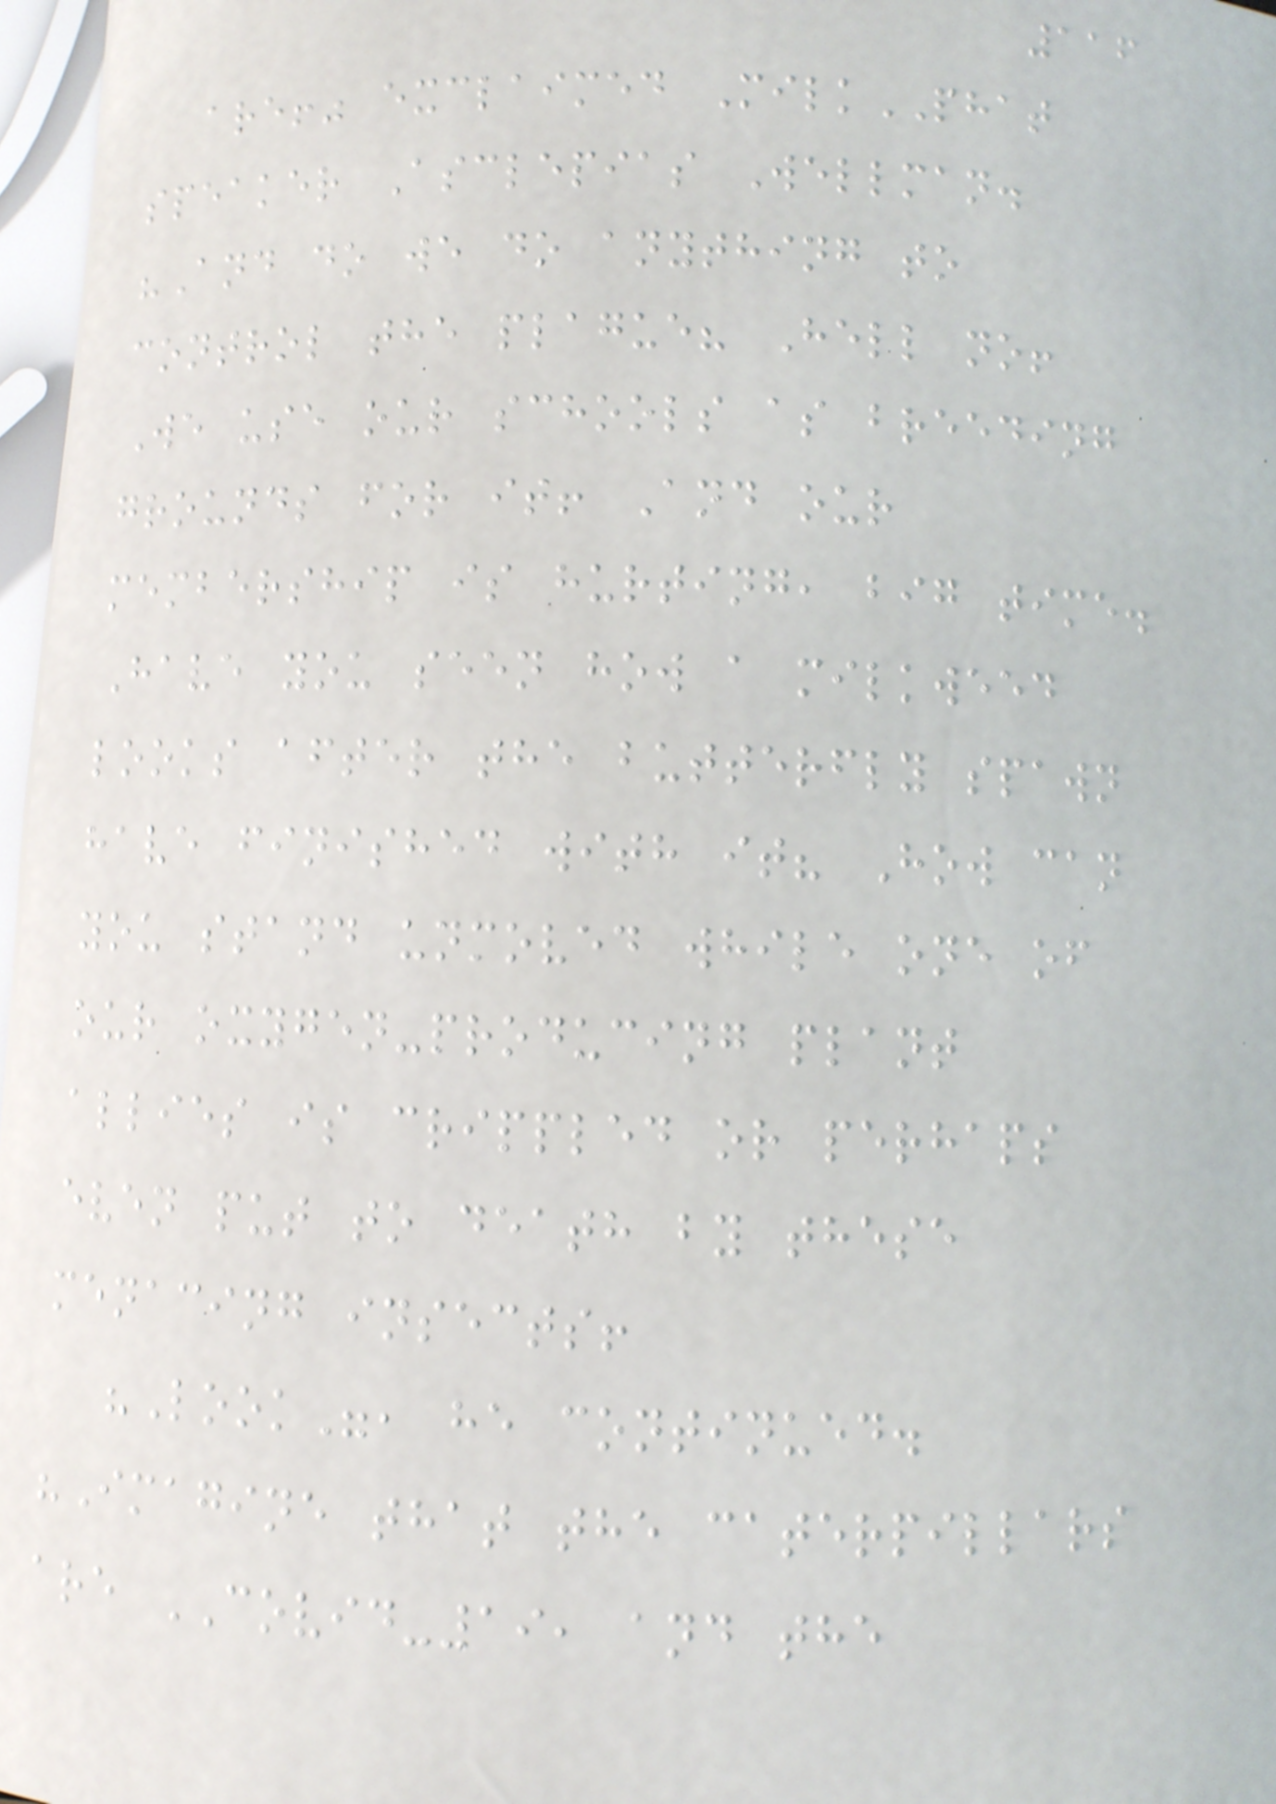116
are!" exclaimed MilkPHAT
speaker Asclepias Wellman.
"And do we do anything to
control the plague? Hell no!
We use our schools as breeding
grounds for it! And our
membership is hurting, big time.
Have you seen how a milkweed
looks after the butterfly spawn
have finished with it? How can
you stand unmoved while one of
our oxygen-producing plant
allies is crippled or perhaps
even put to death by these
menacing insects!
"Look", he continued.
"Imagine that the caterpillars
are COVID-19, and the
